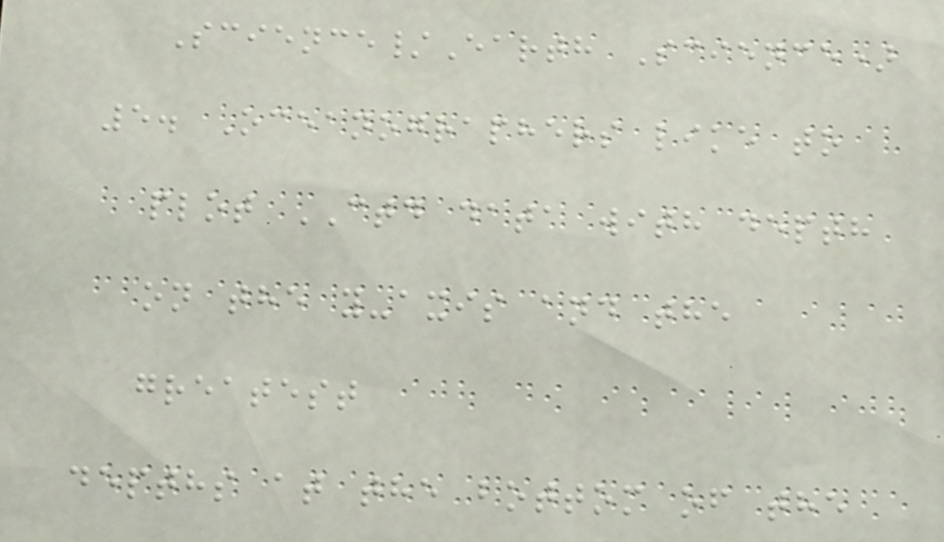Science/Earth Science)
5. Oceanographers like to
plot CTD data with depth
on the y-axis and the
greatest
depths at the bottom of the
